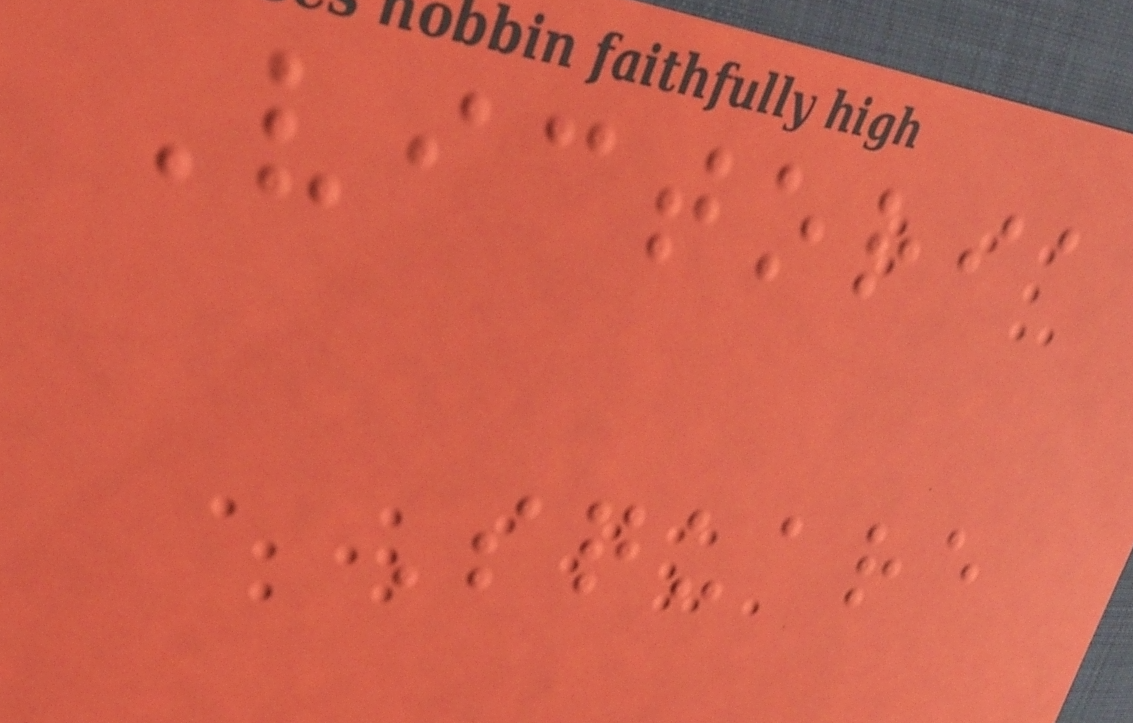Victoria
Square
